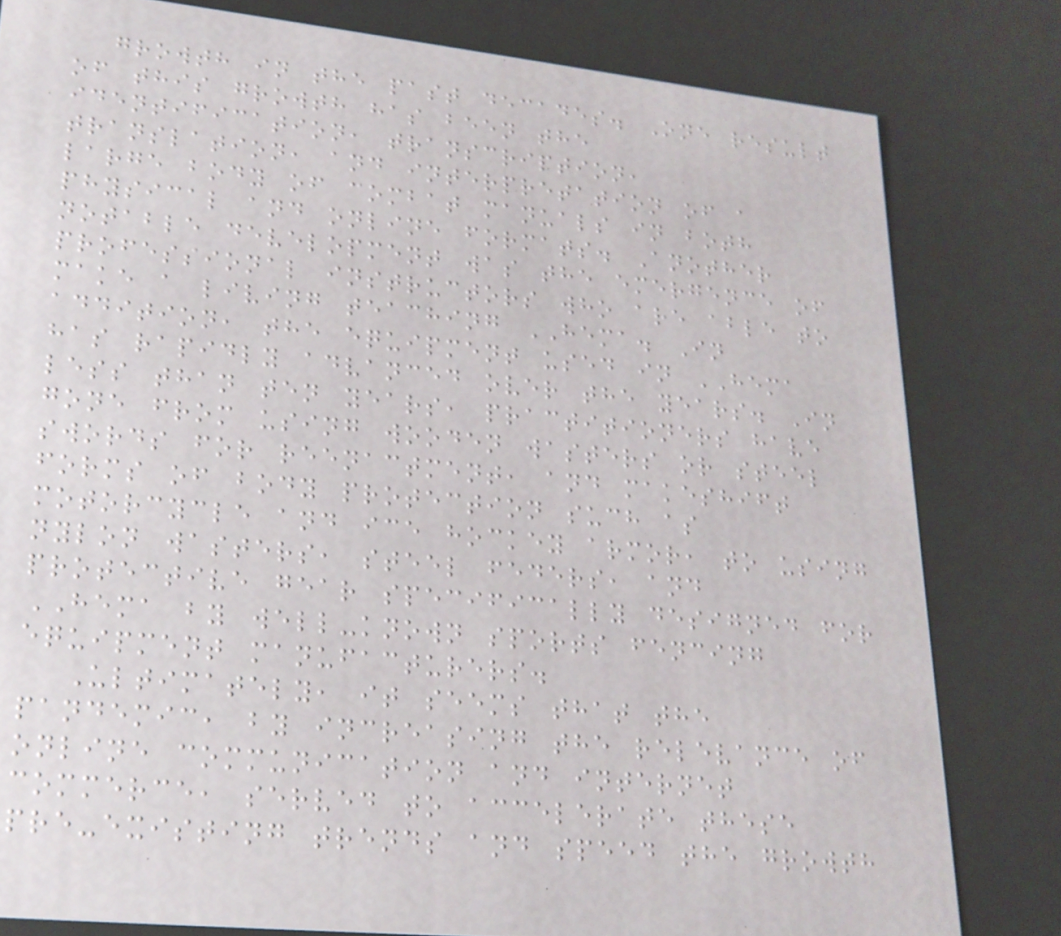growth in the past decades. One result
of this growth has been the
identification, transcription,
translation, and interpretation of a
large body of combat manuals in both
physical and online formats. Another
notable development was the emergence of
professional instructors who are able to
make a living teaching HEMA. In
addition, the equipment used in HEMA
has rapidly advanced over the years. In
less than ten years, practitioners have
gone from using wooden wasters or steel
swords for reenactment, and makeshift
forms of body protection such as
motorcycle and ice hockey armor, to using
nylon wasters, steel feders, and
protective gear specifically designed for
HEMA by well-known sports fencing
equipment manufacturers.
Ultimately, it seems that the
pandemic, by increasing the relevance of
online communication and internet
commerce, served to accelerate these
pre-existing trends and speed the growth
